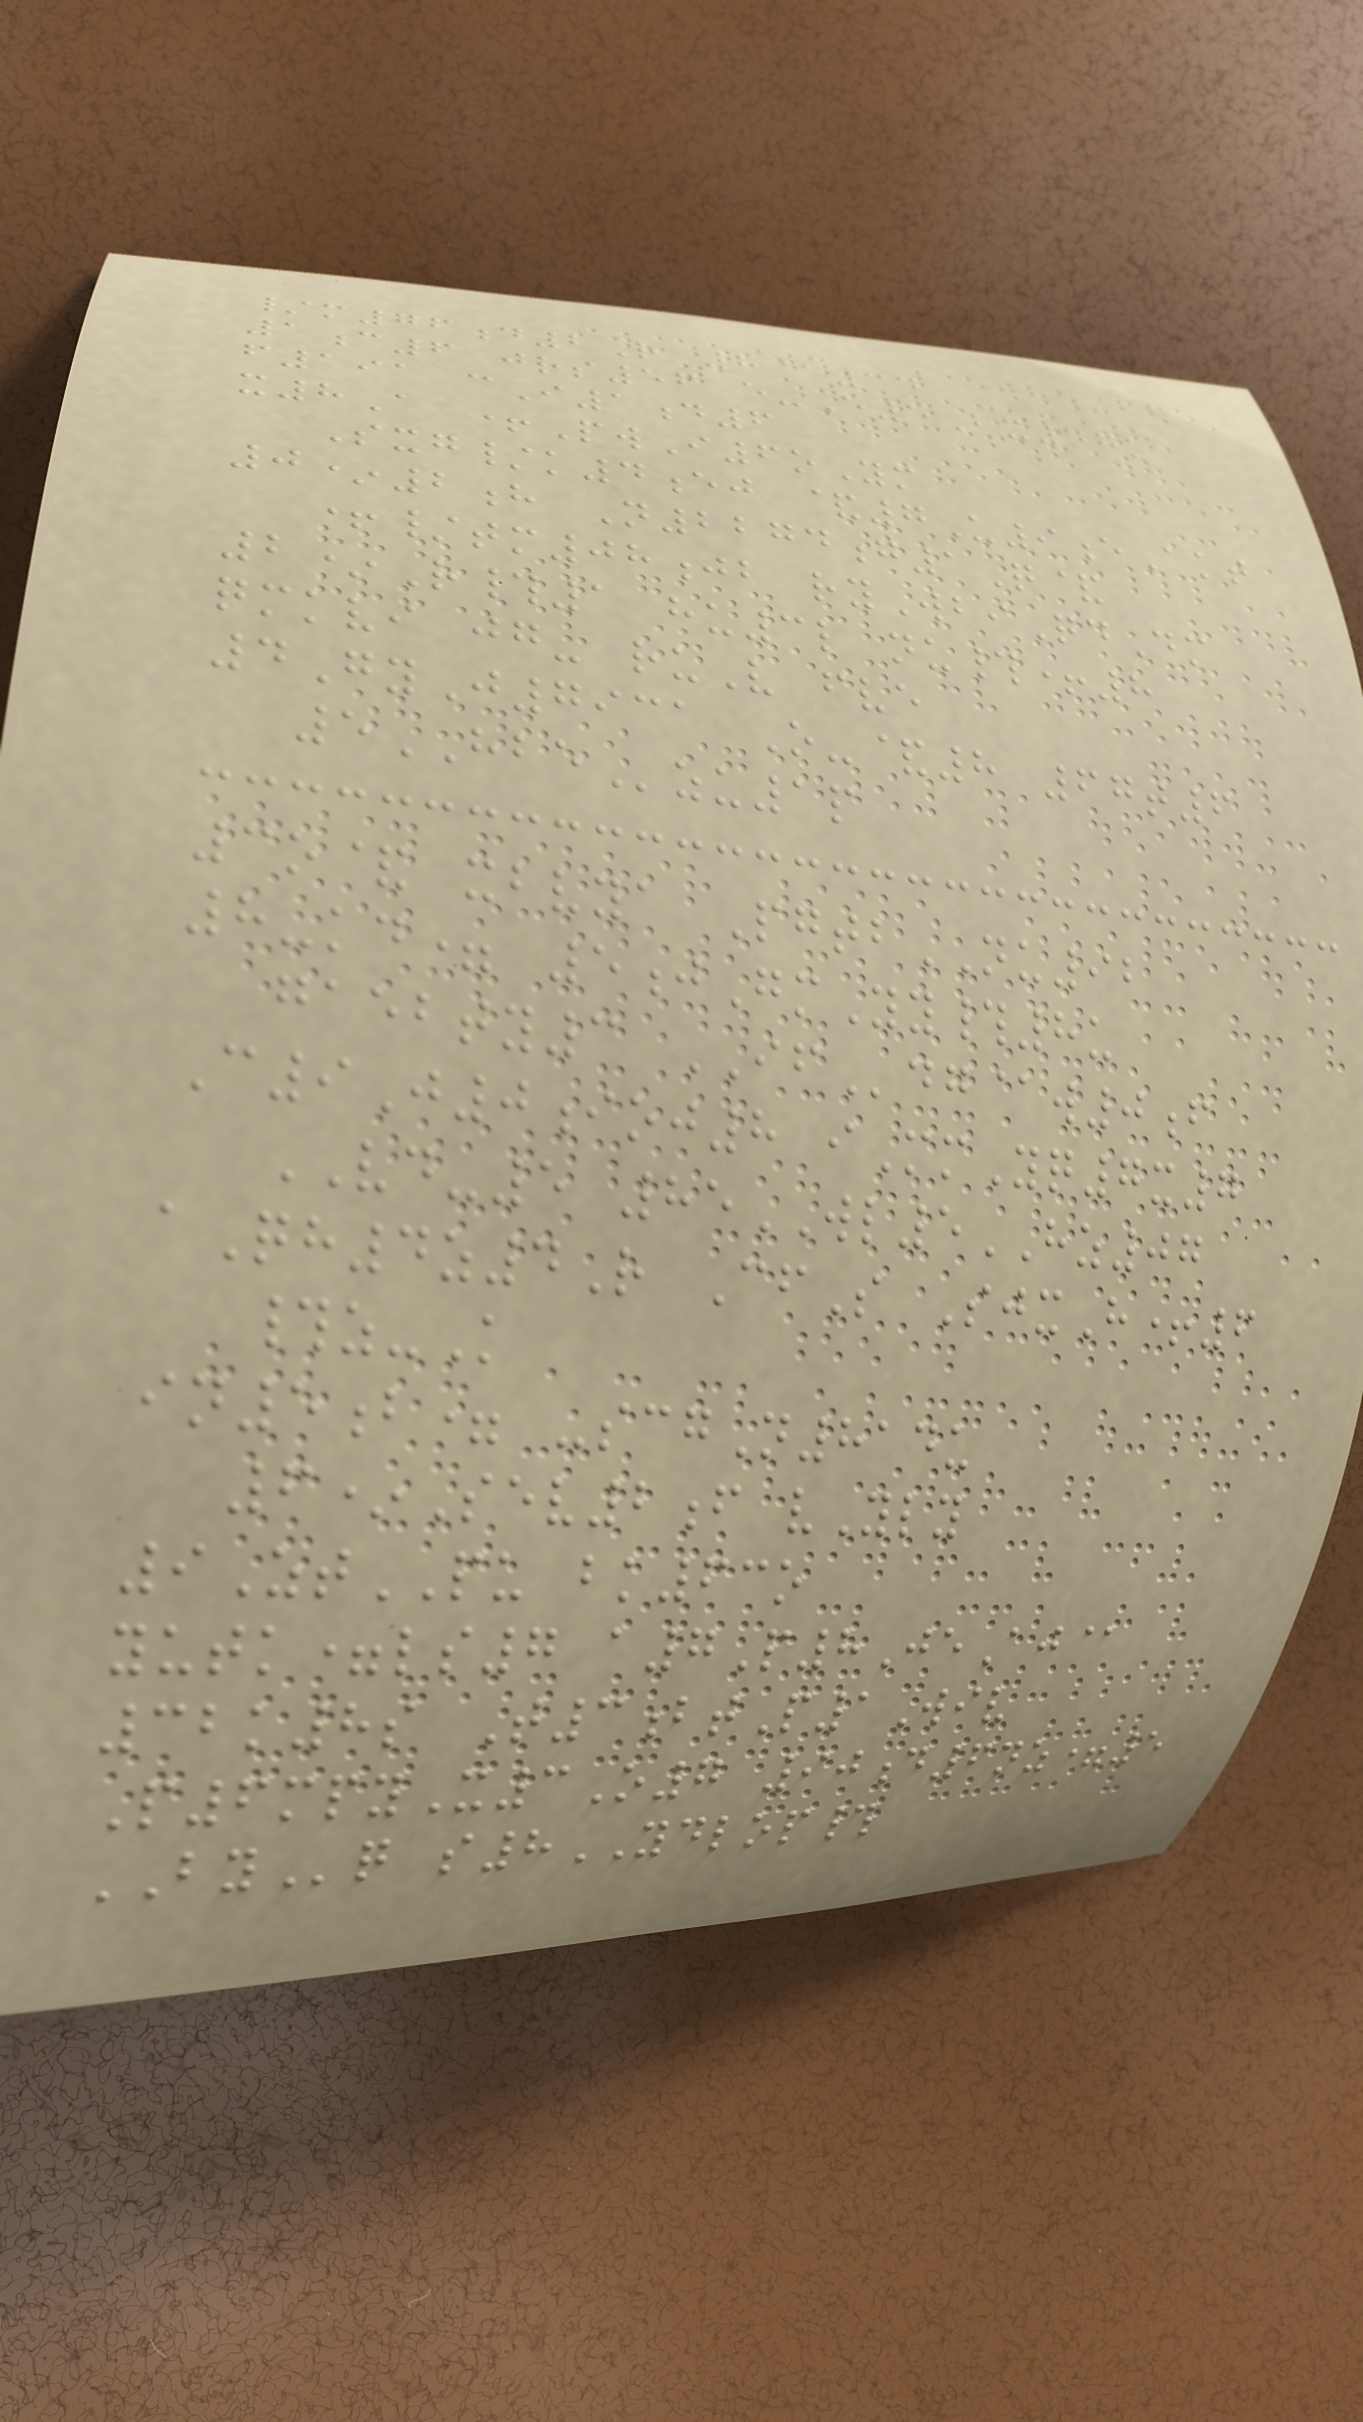/m76d2R 8@34
1c6 jrs56 e-E5Bx47k
f191 cI1d6
x8A +PwI6oYm
Sxg/k4ej &7U9eAkt
0*2h N2274g1Q&
+/tm08jb ryWbiQdDm
2*R#1 hu3l nu#+8
qmkvi jg- ruV fve
4GyJ7931 O-&8 67t6
5HBEzu1p
3o& xbvya PgtbNU92
8-kd= 5jGmYy#8u
gaebty3 IFdg@w0f
C9J0ioj8 iMmYq7x7
VD-5 85WL5HZ07
aQh4z4R CfS SjxH+6
#z-K
in5b= -scgN814u
6*Sev2f vYly
9ZtPU bk63o
yutk=ls7 a7P8JeAj@
32k8s T3btP1Wiv
P6mpyX3O7 90d6nz=5
BYq s8YDLOP#
